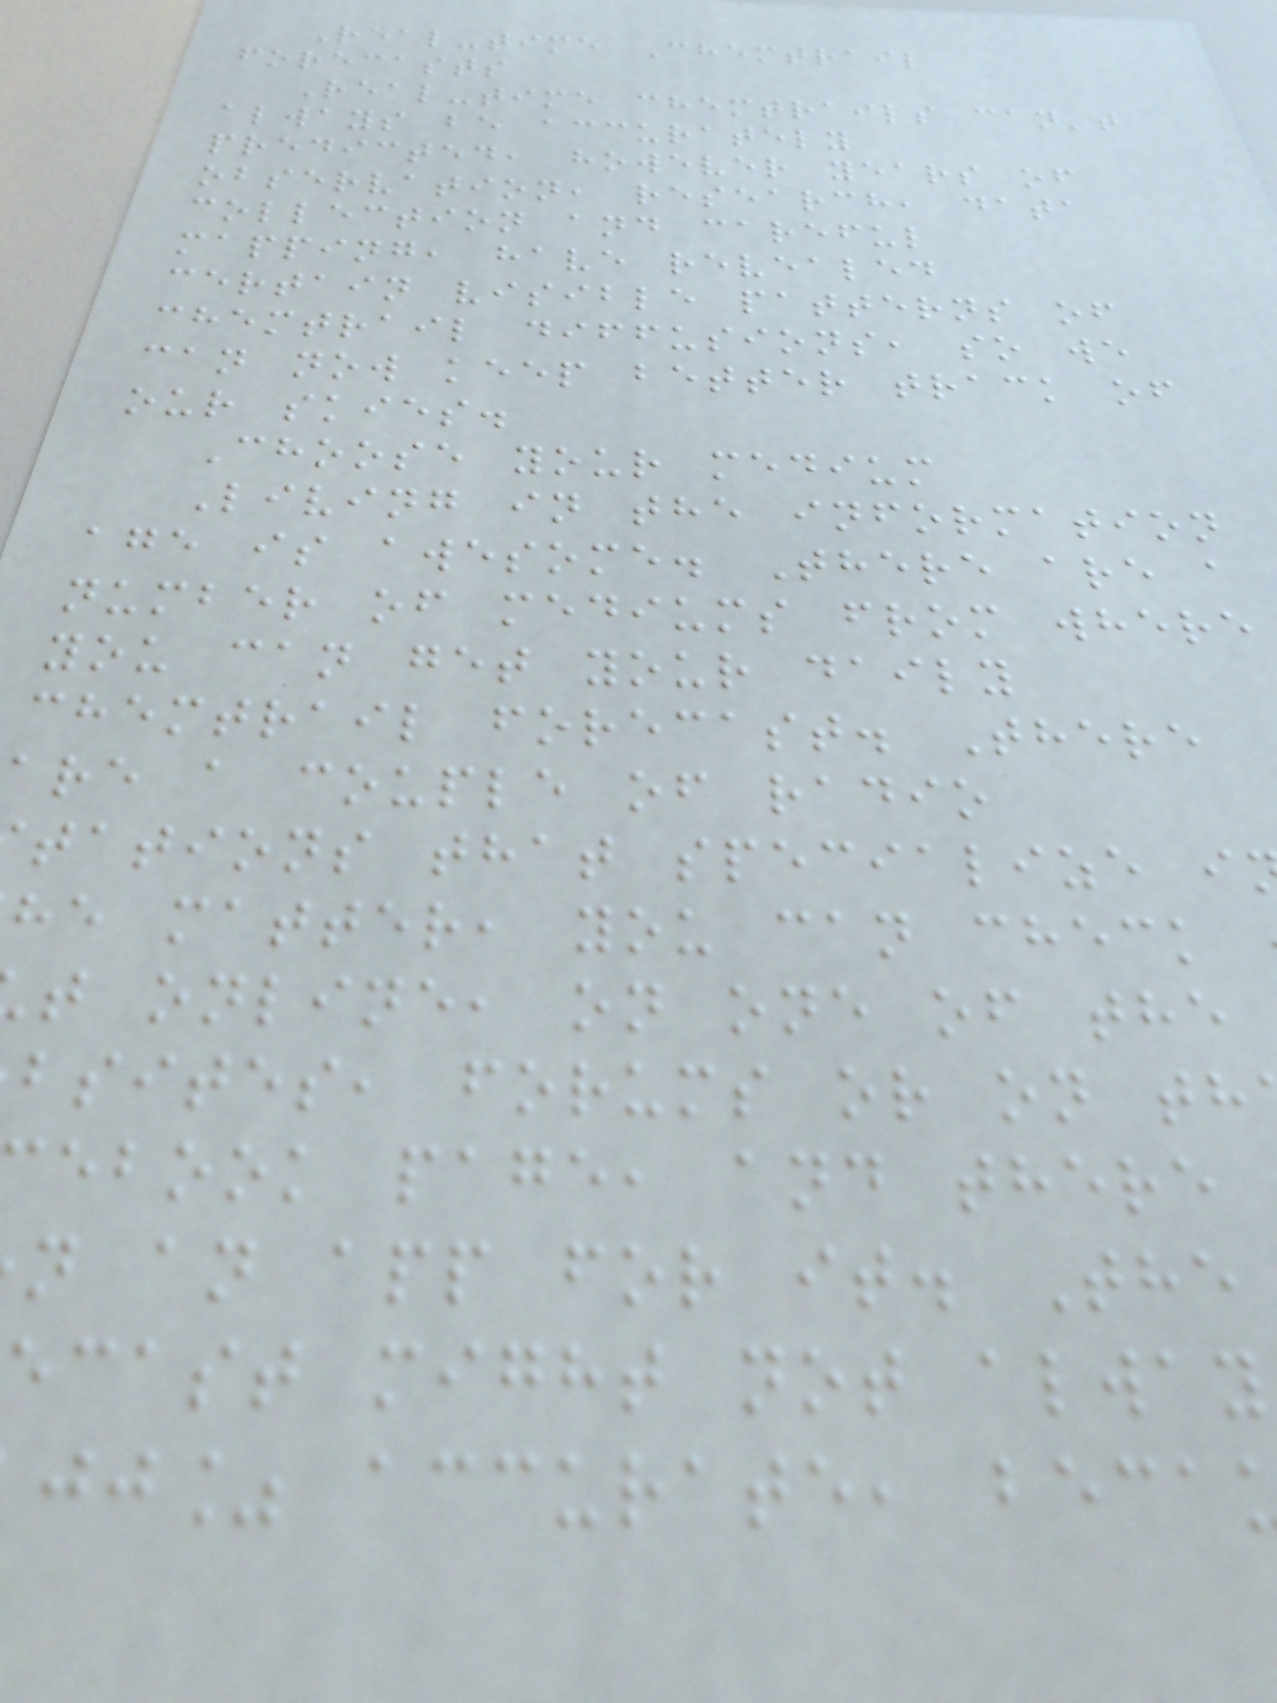Real-time Chemtrail
forecasts
Real-time chemtrails can't
always be accurately
predicted, however years of
observation, research, data
collection and careful
mapping, have revealed
certain visible patterns of
chemtrail diffusions, so we
can now keep better track of
our skies.
Choose your medium
Living in the information
age is awesome. There are a
number of mediums from where
you can get your daily
chemtrail forecast. There
are a couple of radio
tations that specialize i
he matter, you can check
t online, on one of the
bsites, forums or on th
ebook page, and there
n an app for it. The
cast might not alway
jj% accurate, beca
